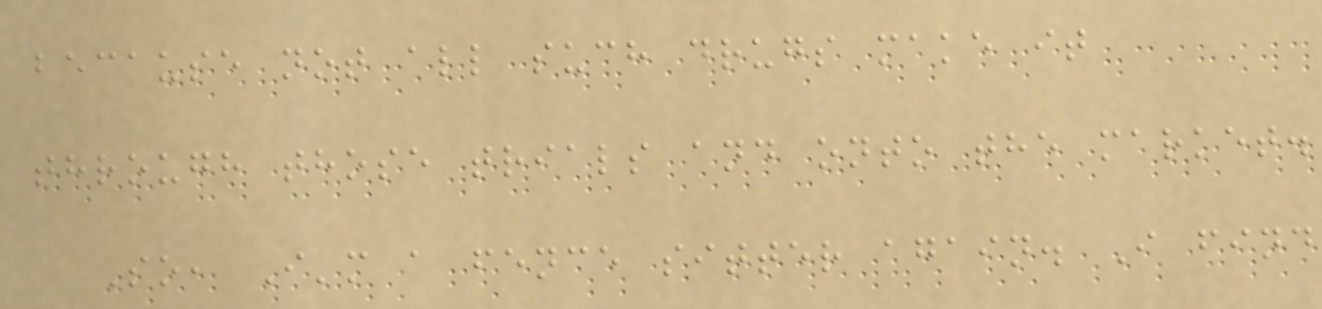because not all such drugs make it
through those trials and onto the market.
So, I'm a fence sitter again. I find
